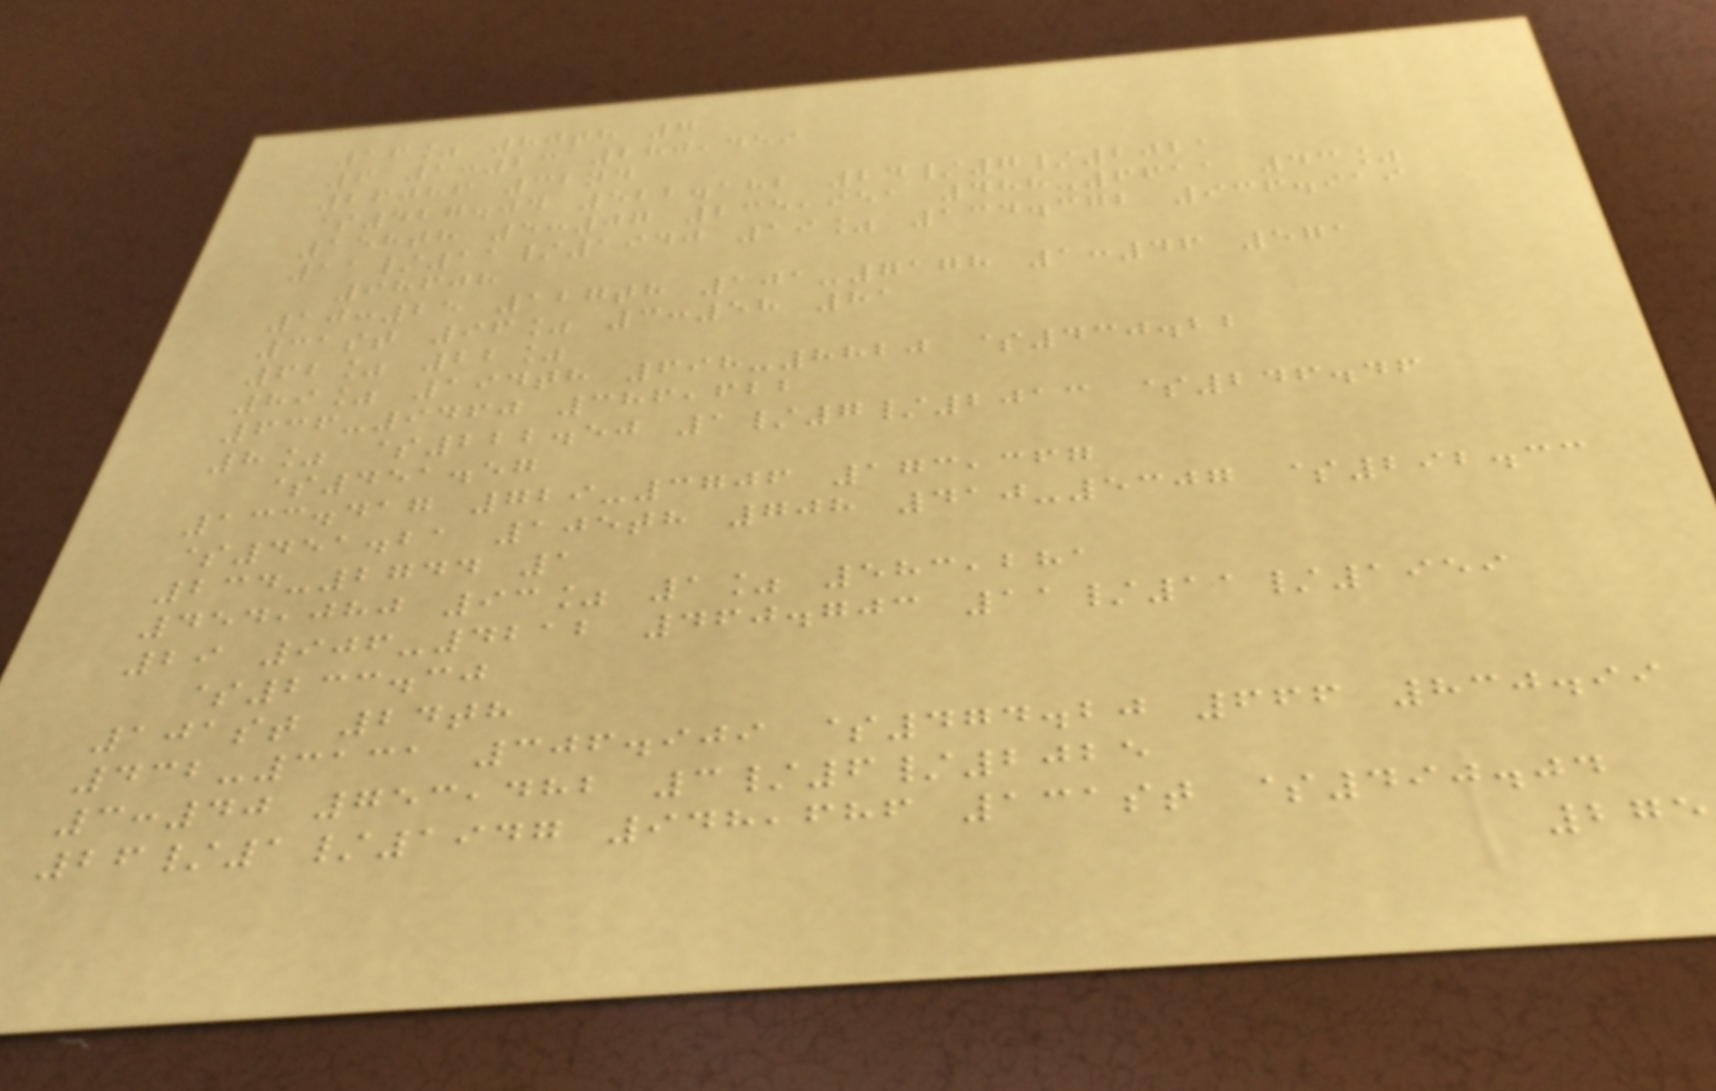16% 80th 7
6 1:23 280,459
26086 32nd
$427.04 522.182 24/7/2021
158th 5:07 235,951 488-6611 43%
11/11/1940 19% 134.372 936.919
98608
10:25 127th 101-7178 1:46 571
31st 96% 3:58 81
62% 22%
89% 194th 698-8820 $430.22
636-9460 386,622
8% $222.50 1/7/2013 $246.46
$451.57
133.417 729-3706 173,367
$451.21 105th 708 410-5307 $292.33
234-2744 1
454,080 93% 1% 583,281
29 906-4212 460.703 11/11/1959
$233.30
101st 24th
432-3131 306.909 $474.20 666 830.99
3:40 753,482 3/6/2025
26/1/1947 948,686 131st $490.04
275
